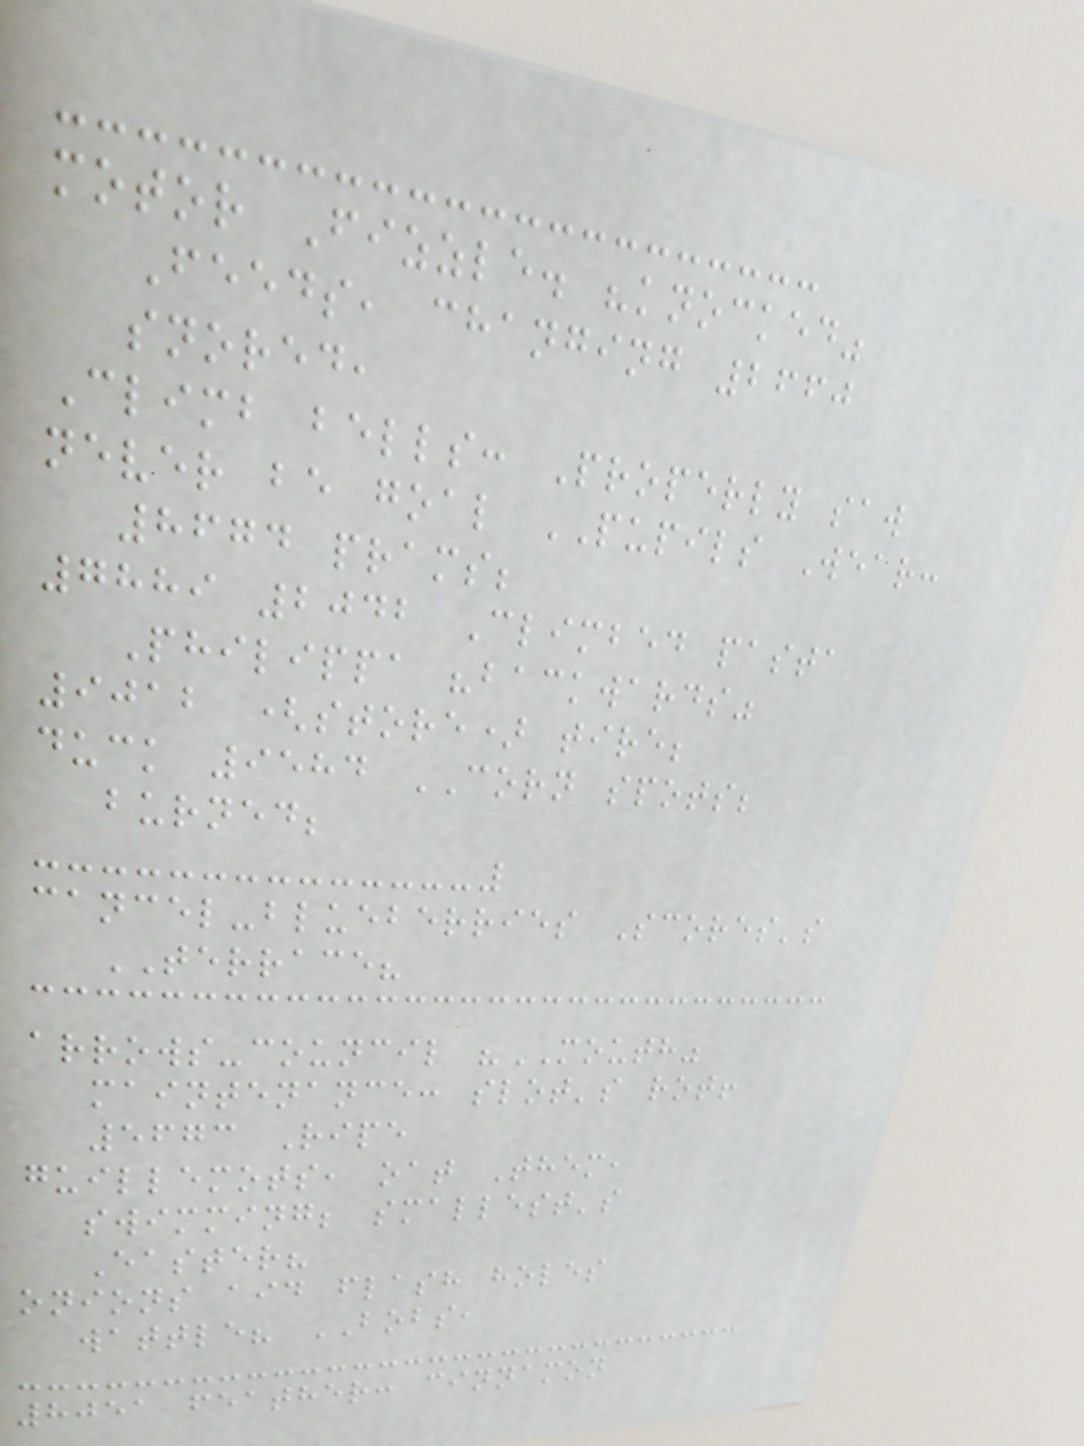motor Fizzle. "knocked"
Feeds, changing 2660
snored,
Climb bells: Properly saw
never be goal PUPILS Wear:
8674 prams;
7889 2042 Climbed pasta
Philippa "backwards"
9012 (store) tire;
duck 9584 CORN spots;
burned;
cancel-blueberries Scores's
TERRACE?
arrows-council "MOUTH"
maintenance: slot's rot!
5673 Ripe
guillemots, oat Them,
swimming; smallest's
Easter?
onions aid flash holes
wattle? BOBS,
8051 feather: cinnamon
